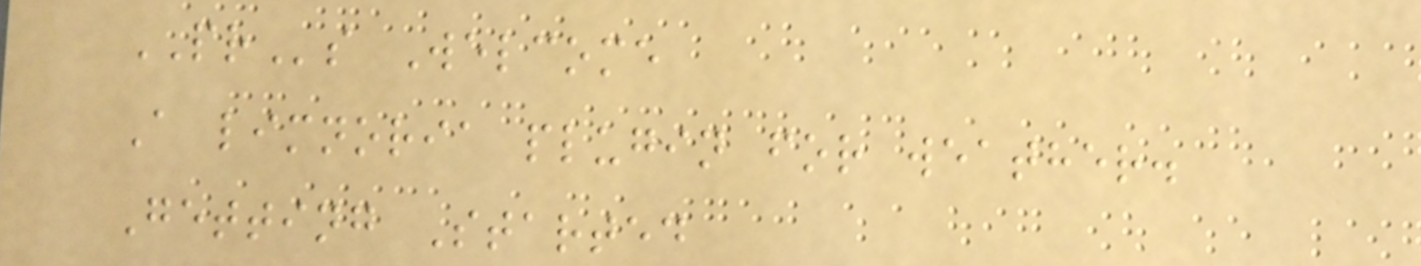PRs Welcome
A limnoria plugin for weather.
Getting Started
